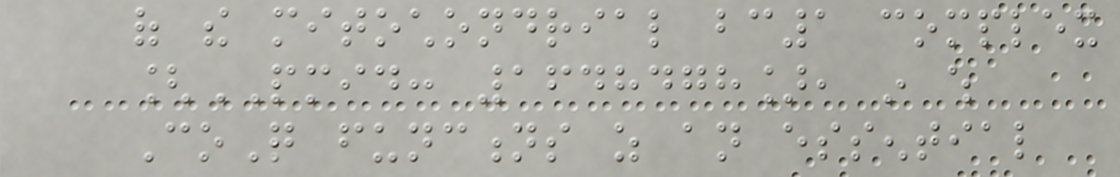of the mitochondrial bc1 complex
[PMID: 1648478], in which
CoQ functions as an essential
